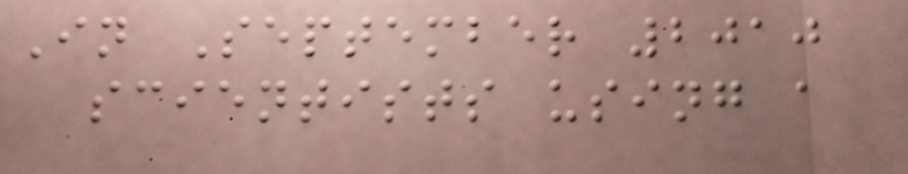In September 2010
scientists using a
